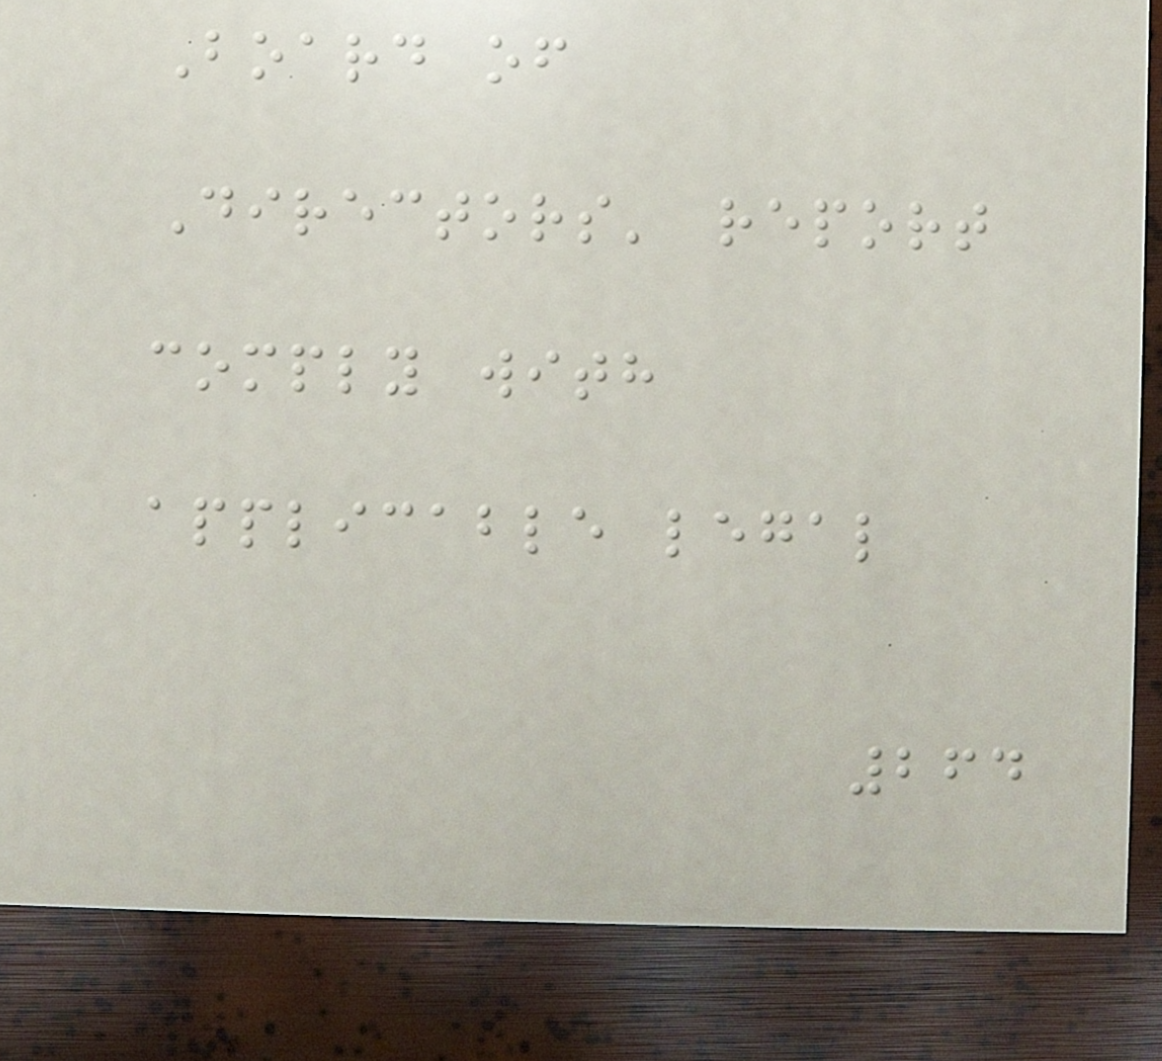Board of
Directors' report
comply with
applicable legal
264
